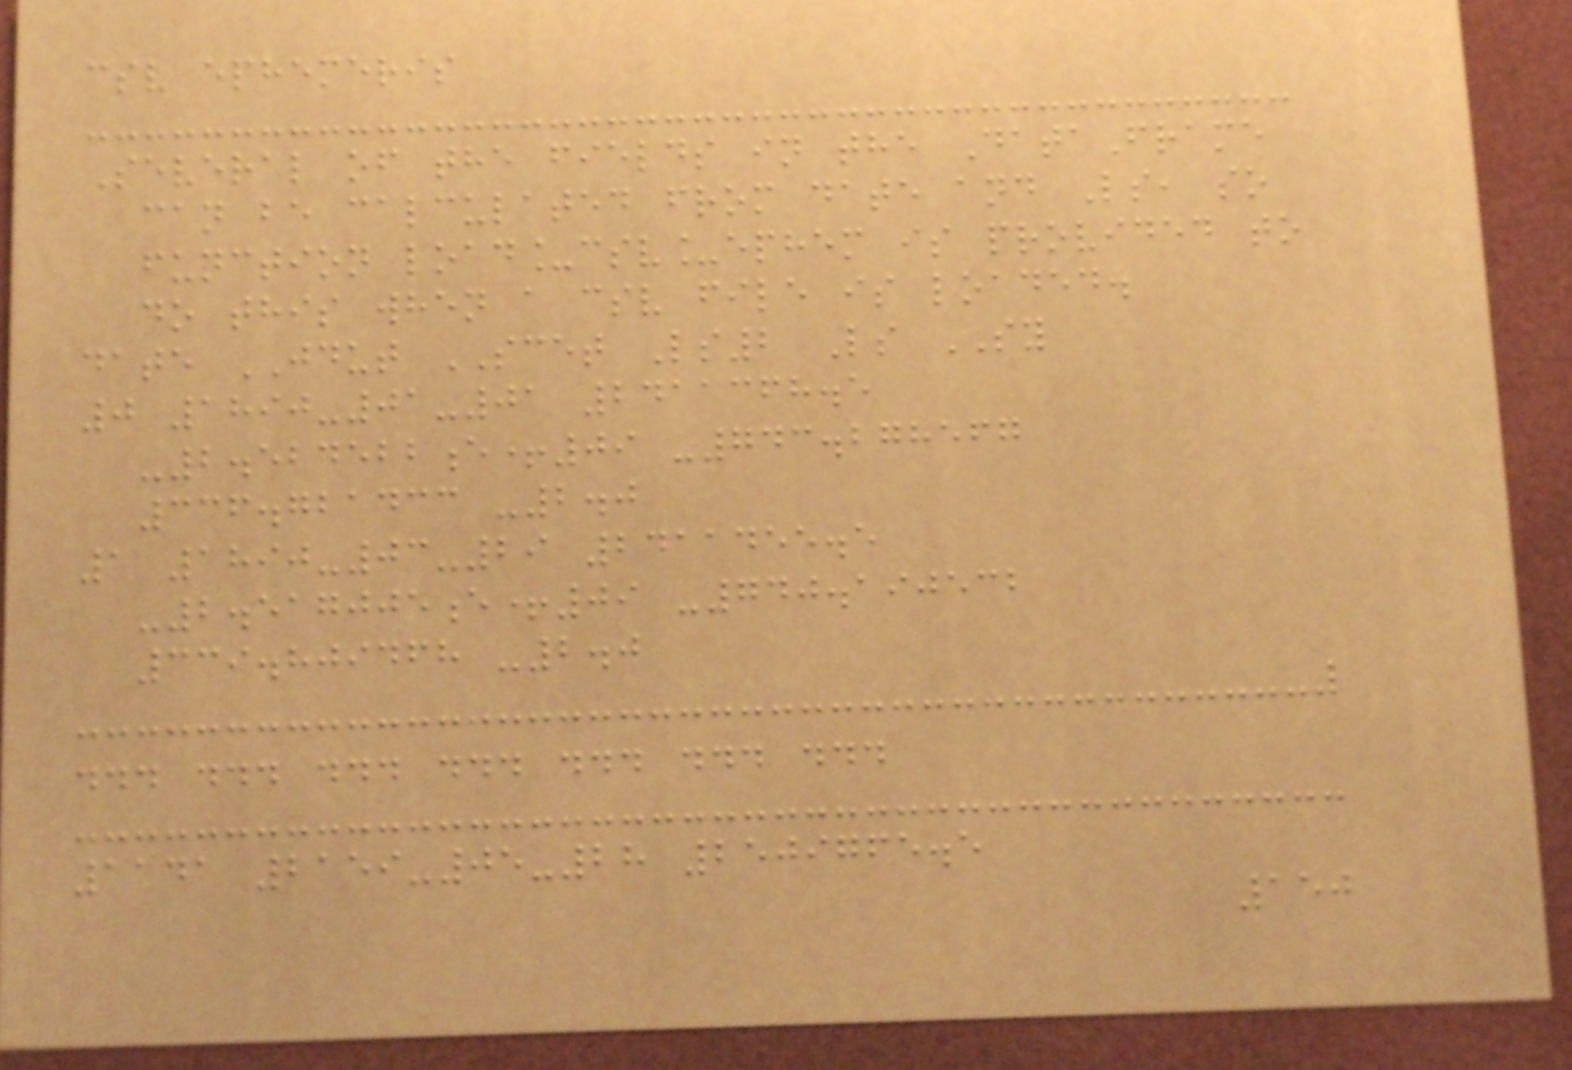csv ephemeris
Several of the fields in the DataFrame
can be calculated from date and Ls, so
function load_csv_ephem is provided to
do this when a csv file is loaded.
date JDUT SCET Ls2 Ls SY
0 1890-01-01 2411368.5
-2.524522e+09 -743.278567
336.721433 -2.0
1 1890-03-29 2411455.5
-2.517005e+09 -740.190532
339.809468 -2.0
... ... ... ... ... ... ...
1141 2159-05-28 2509765.5
150
